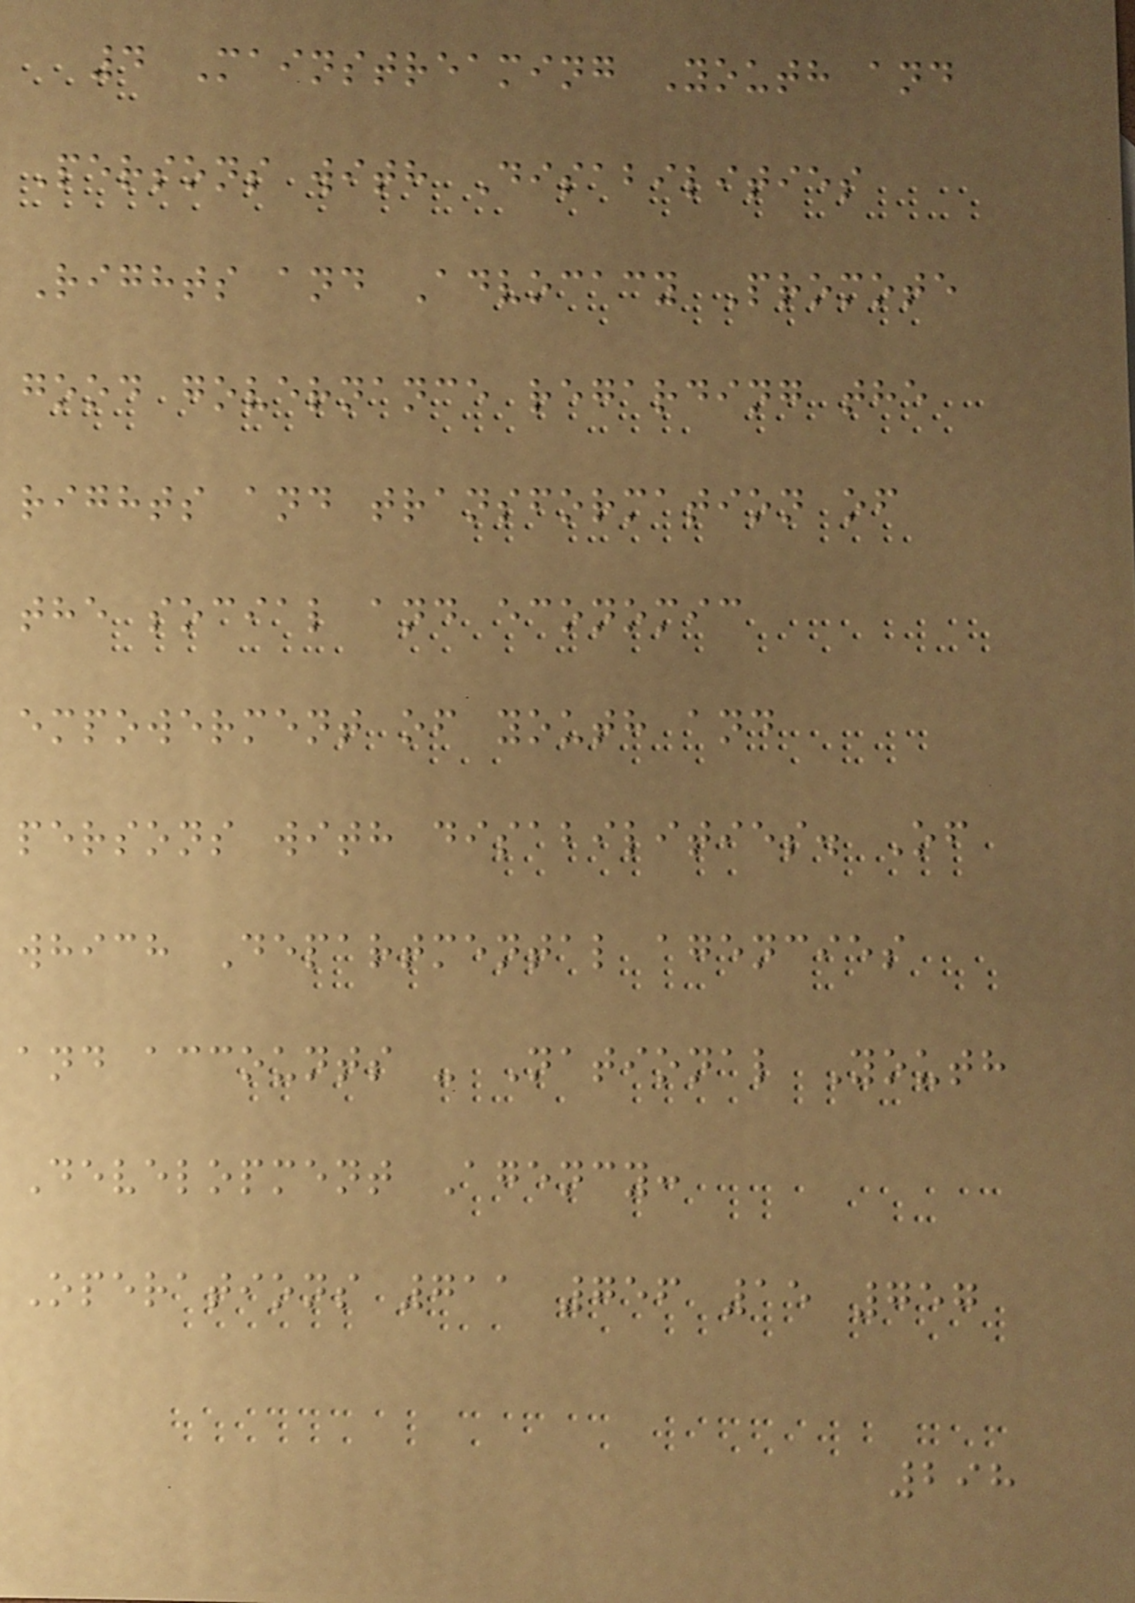4 Mainstreaming Youth and
Persons with Disabilities
Rights and Advocacy Promote
good governance regarding the
rights and transformation of
the social and economic
empowerment of youth and
persons with disabilities. Of
which Departmental agencies
and accounts - National Youth
Development Agency:
Operations 711 756 15 757
298
